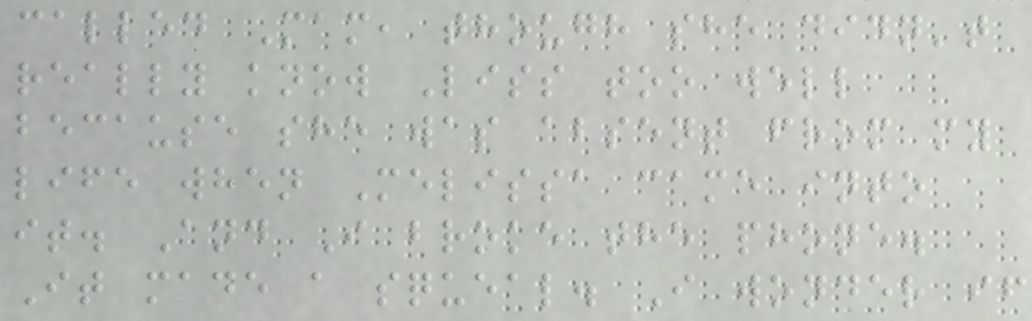called Mam, though she didn't
really know Liss too well
because she was absent from my
life when Melissa came into
it. And I broke the phone.
It made a squeal. I wonder if
